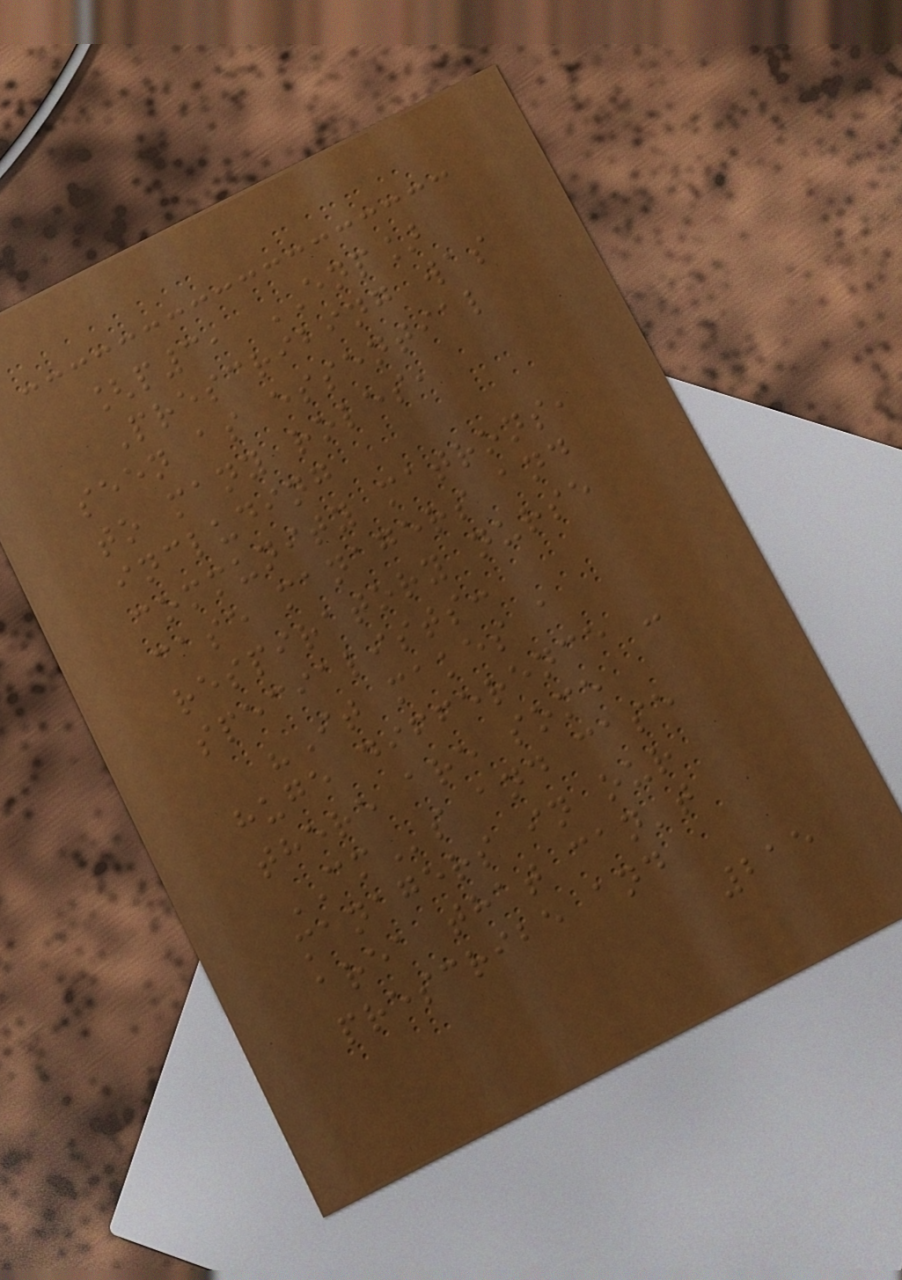[p3, ENP]
Prescribing was
seen as essential
to many roles,
including
community matrons,
case managers and
respiratory nurse
specialists:
"It makes a
huge difference -
there are some
CMs and case
managers in our
area that can't
prescribe and
215
